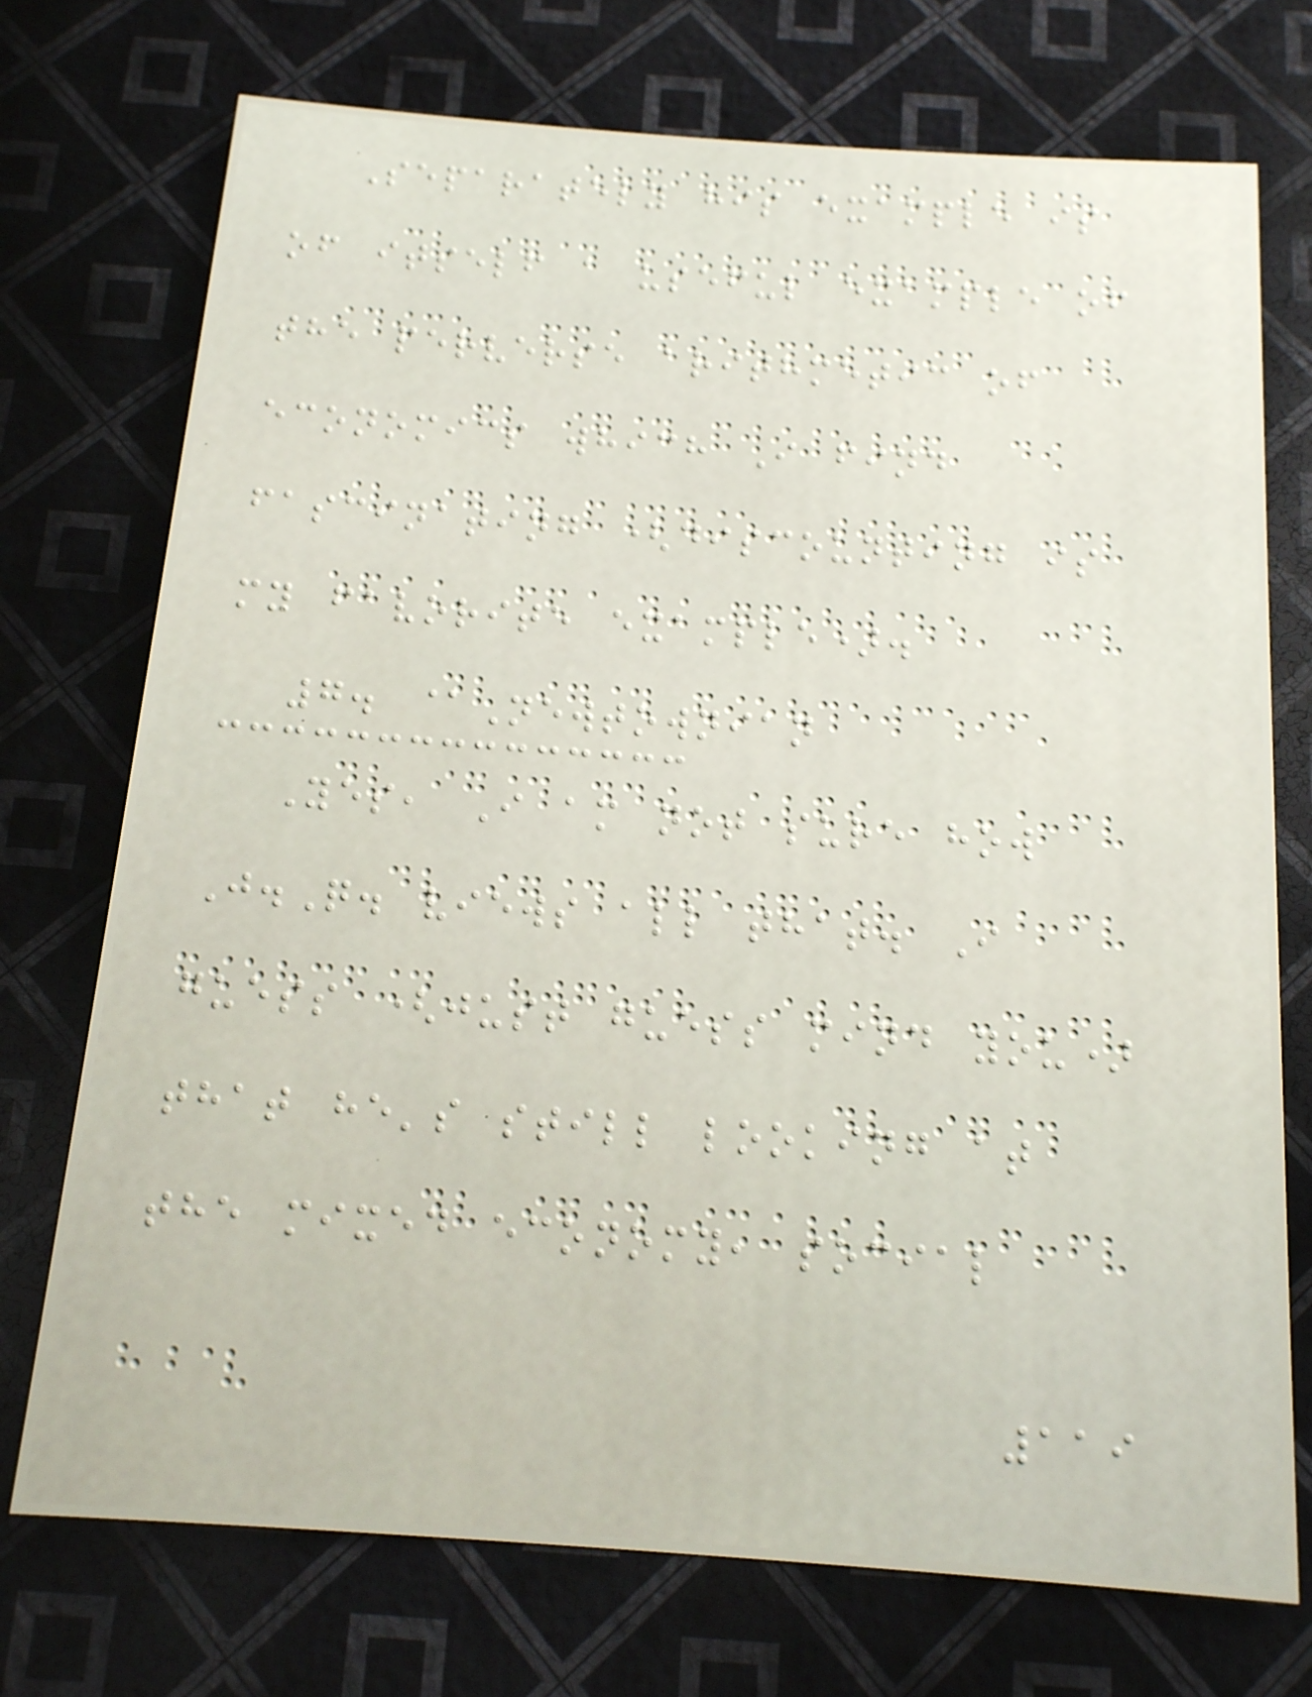Separately his example is
of itself a useful example of
the perverse arithmetic of
economics which I find
fascinating (discounting is
my favorite example).
7. @Newtownian
Yes, I am not sure how
J.Q. views all that. I
guess (just guess mind you)
that he's still looking at
the mixed economy, social
119
